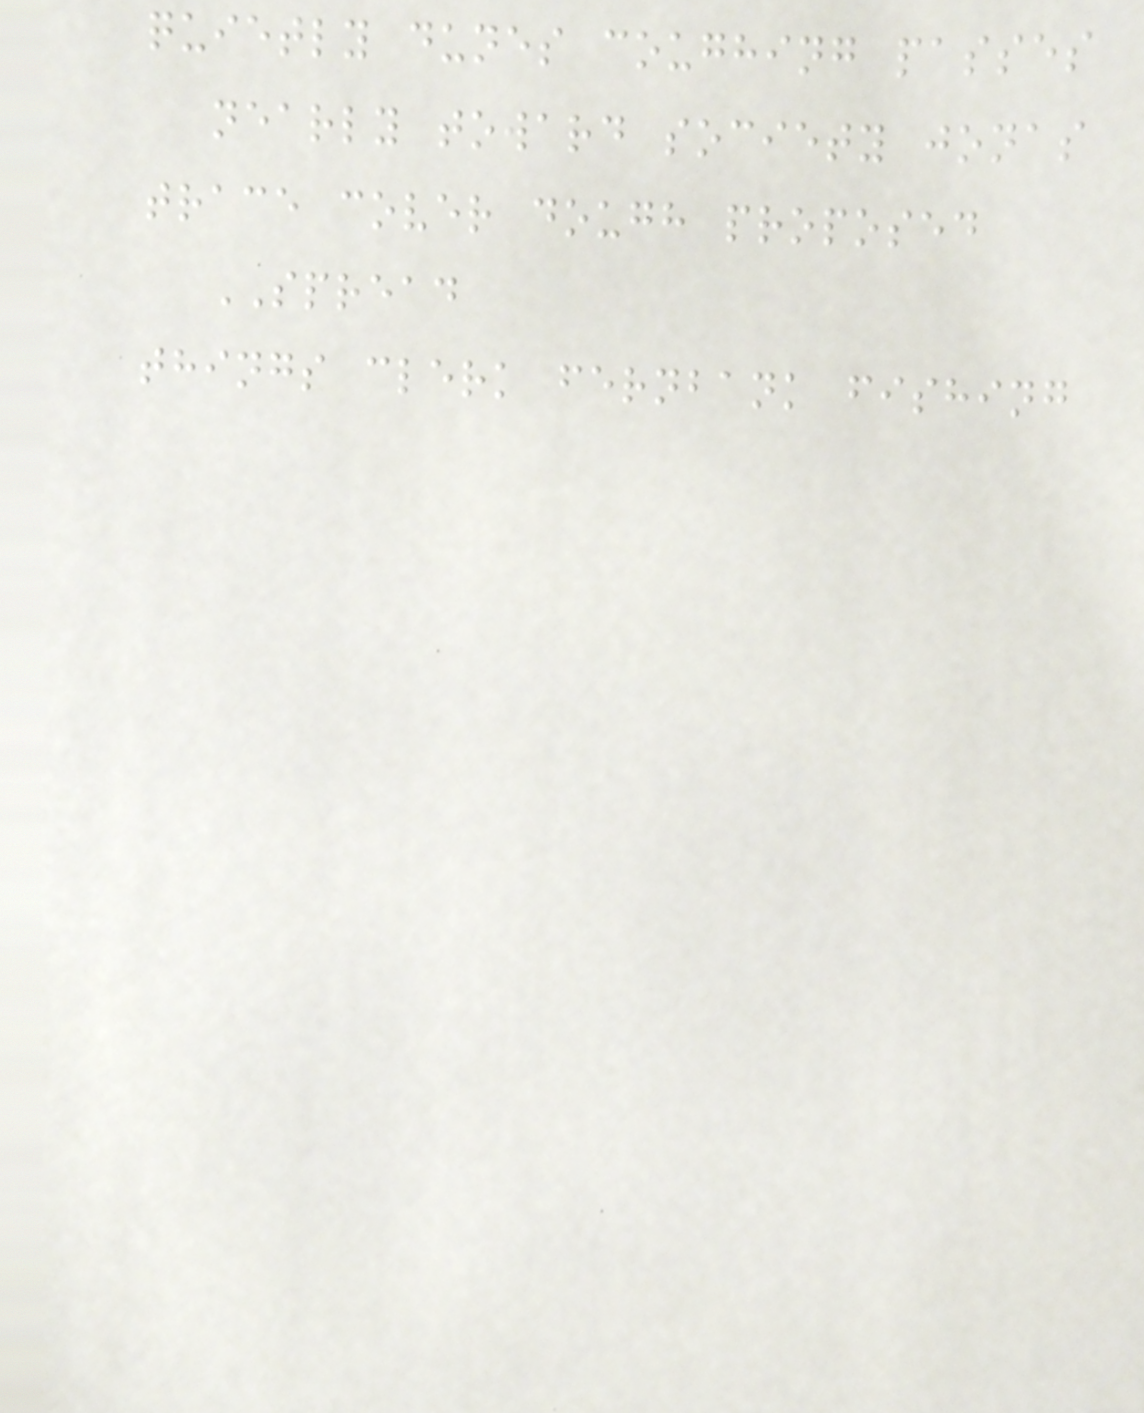quietly dunes coughing passes
nearly toward society jonas
trace cover dough proposed
SPREAD
things clerk fernbank fishing
